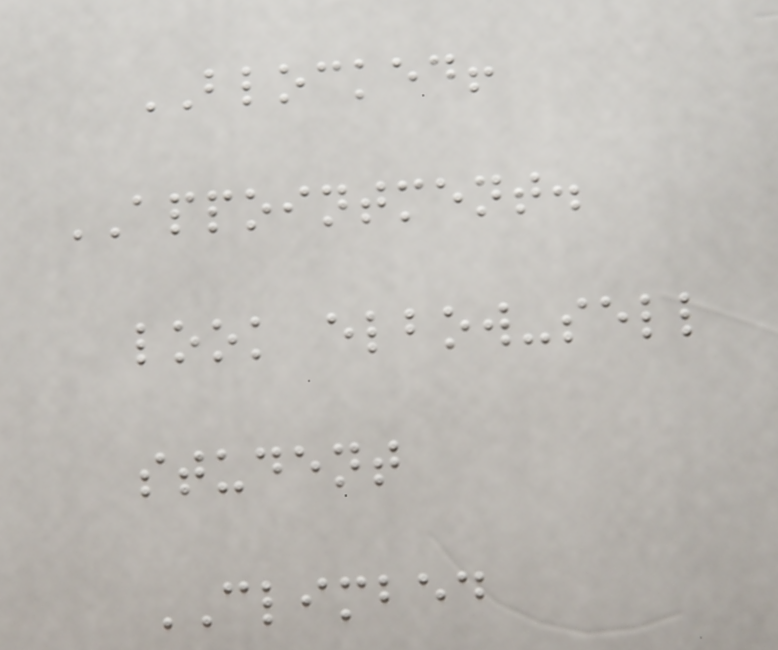BLOCKED!
APPOINTMENT.
look elbow-sell
student
CLIMBED
